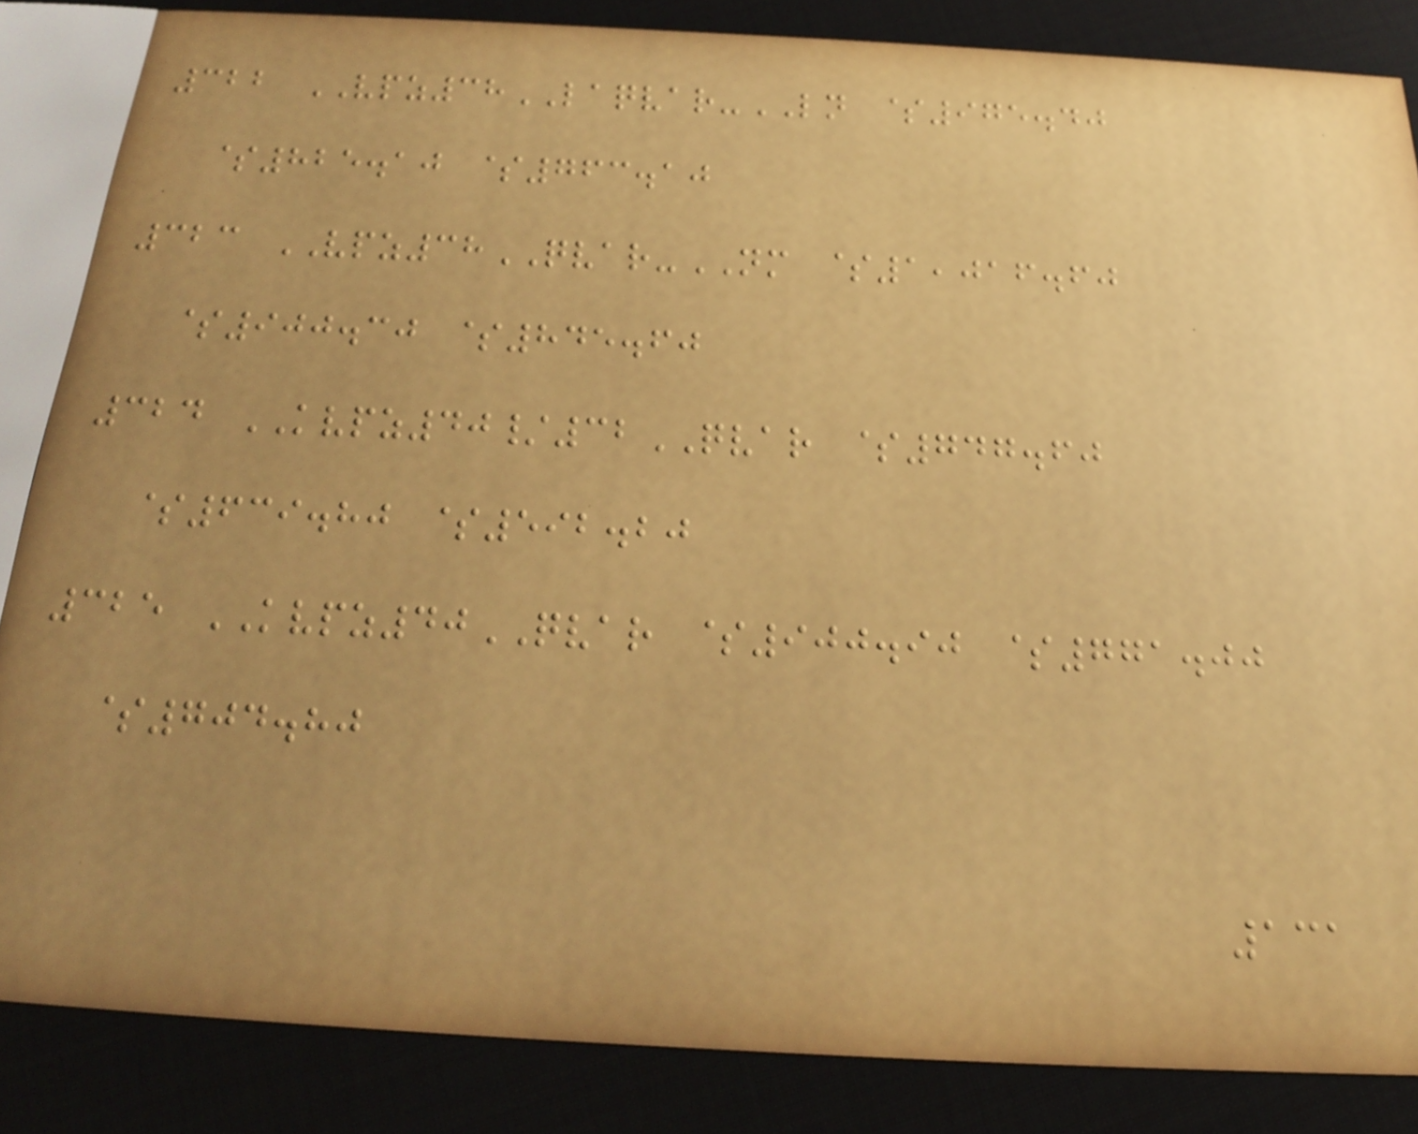322 VPZ38LAQVAR-LN $975.40
$825.10 $763.10
323 VPZ38QVAR-NM $1,016.60
$900.30 $845.60
324 KVPZ40/32QVAR $747.60
$639.80 $592.20
325 KVPZ40QVAR $900.90 $771.00
$704.80
131
